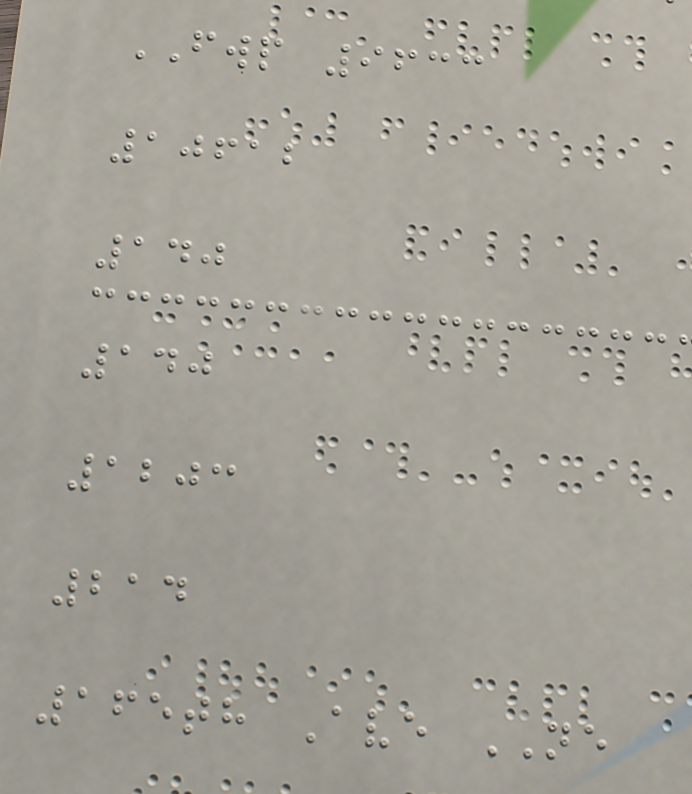FWP 9633
10612
140
140
1203
214
165th Ave NE
